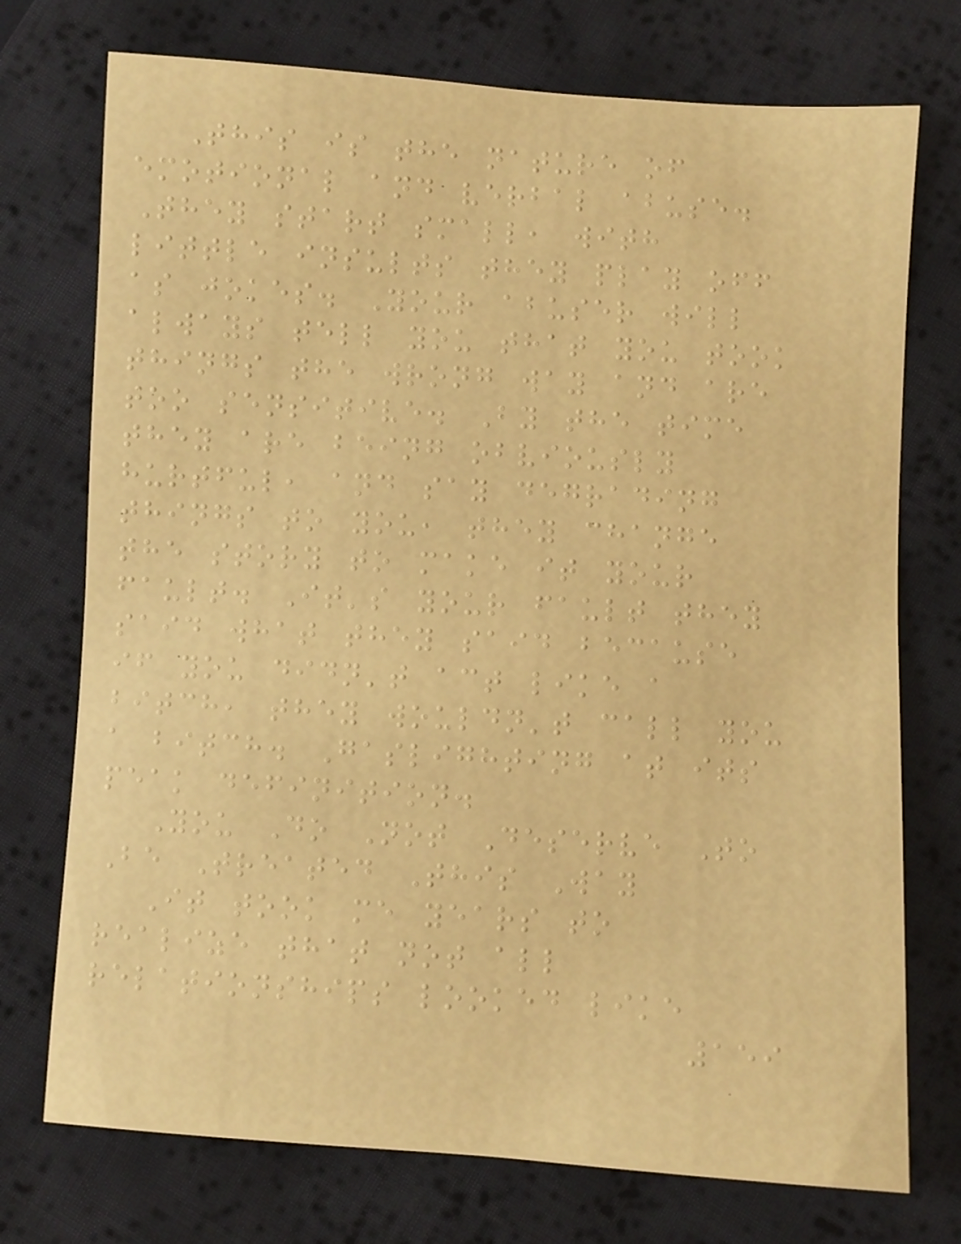This is the nature of
emotional and verbal abuse.
They start small, with
little insults they play off
as jokes. Your abuser will
always tell you that you took
things the wrong way and are
too sensitive. By the time
they are being obviously
hurtful, and say degrading
things to you, they change
the story to make it your
fault. It's your fault they
said what they said because
if you didn't act like a
bitch, they wouldn't call you
a bitch. Gaslighting at its
peak definition.
You Do Not Deserve To
Be Treated This Way
It took me years to
realize that not all
relationships looked like
159
